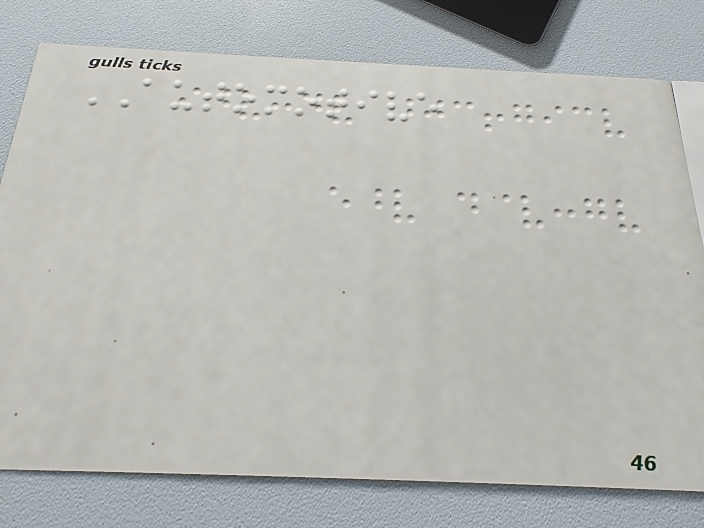AUTOMOTIVE
